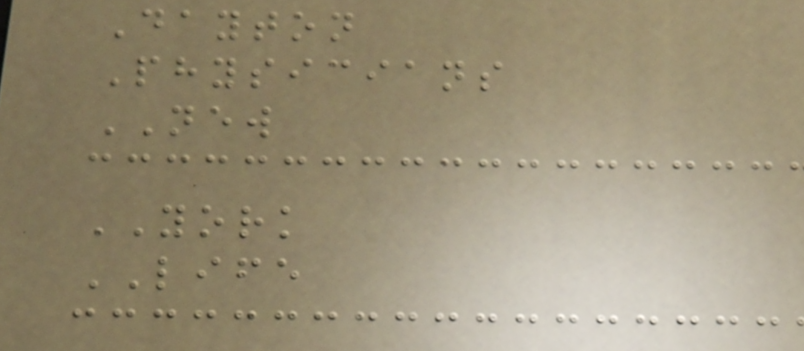Dayton
Physicians
NEW
YORK
LIFE
